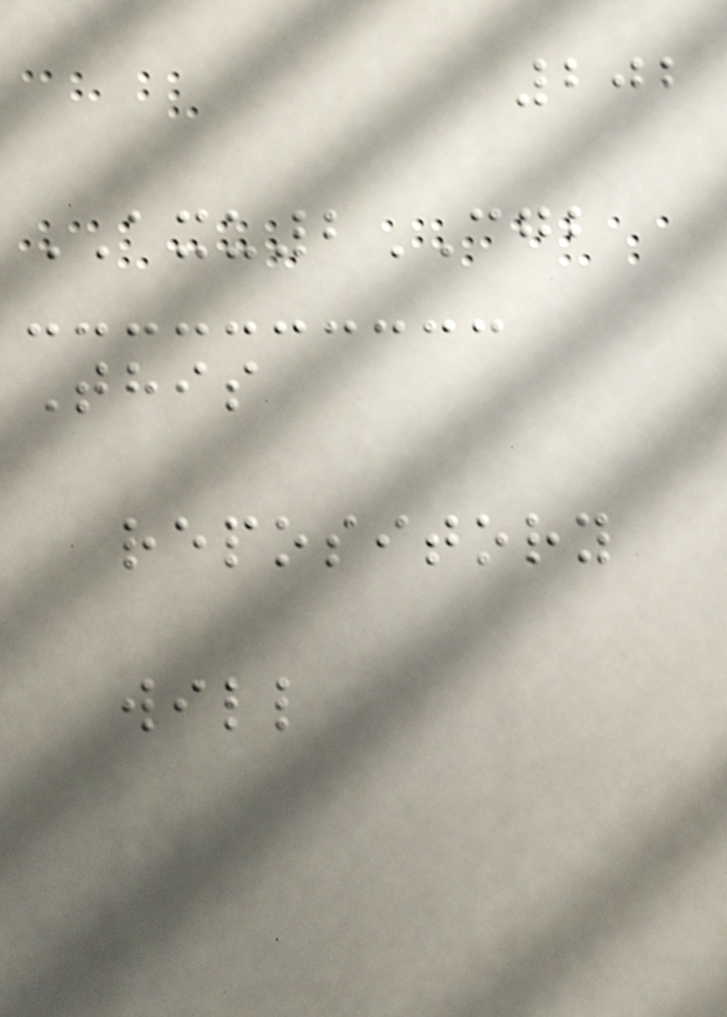202
AXU2CGB
This
repository
will
